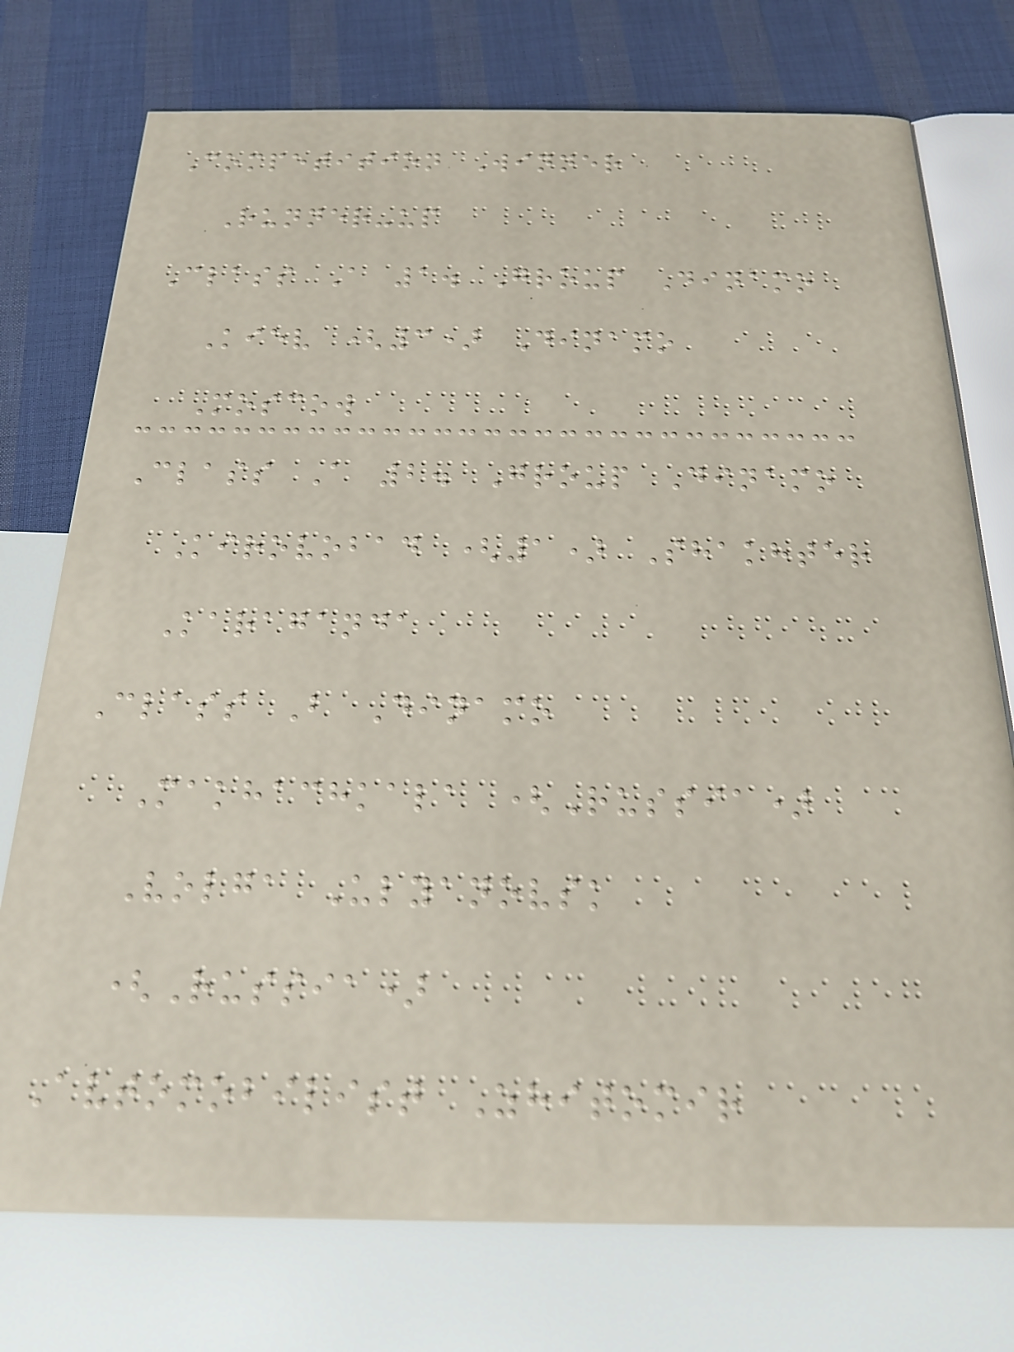Competition Winner
Runner-up
Class A 1. Group Dinamo
Kiev (3) Dinamo
Moscow
Class A 2. Group Dinamo
Kirovobad (1) Shakhter
Karaganda
Class B Dinamo
Makhachkala (Russia)
Volga Ulyanovsk
(Russia)
Avtomobilist Zhitomir
